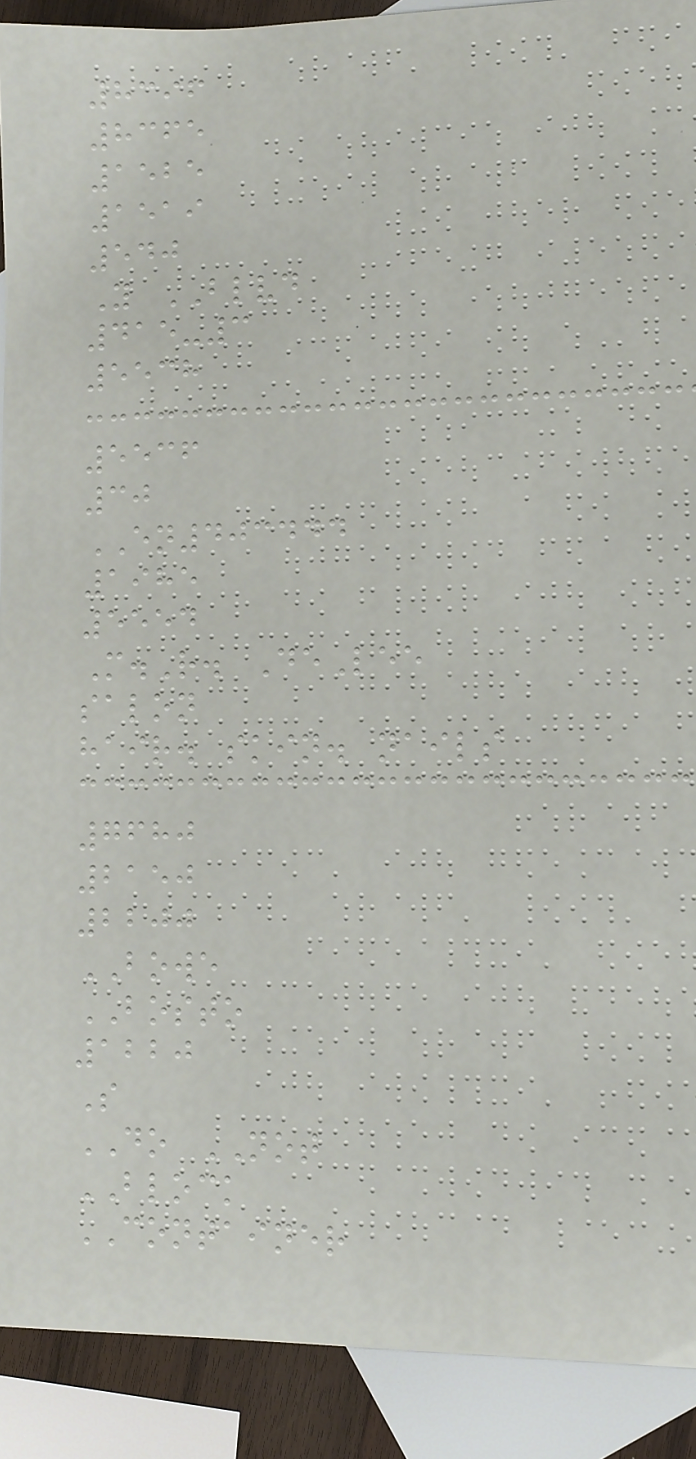8396
8365
1525
1519
540
Y BLVD
415-3
5538
5536
30
EN403444
1985
5554
M.R. DeLee
salon
hair. skin. nails
7680
2150
2200
BOWE
BOSTO
1220
S
DO NOT
BLOCK
CONTAINER
